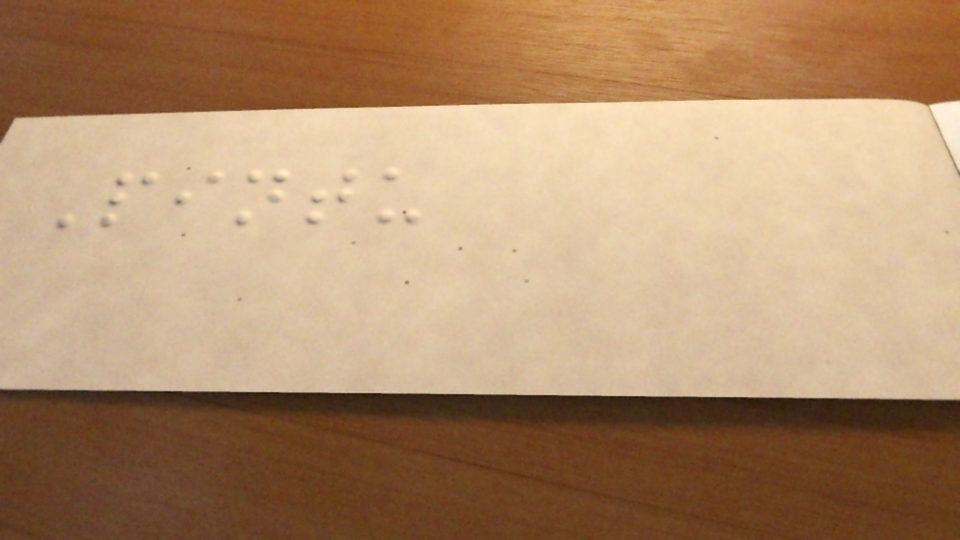Pintu
